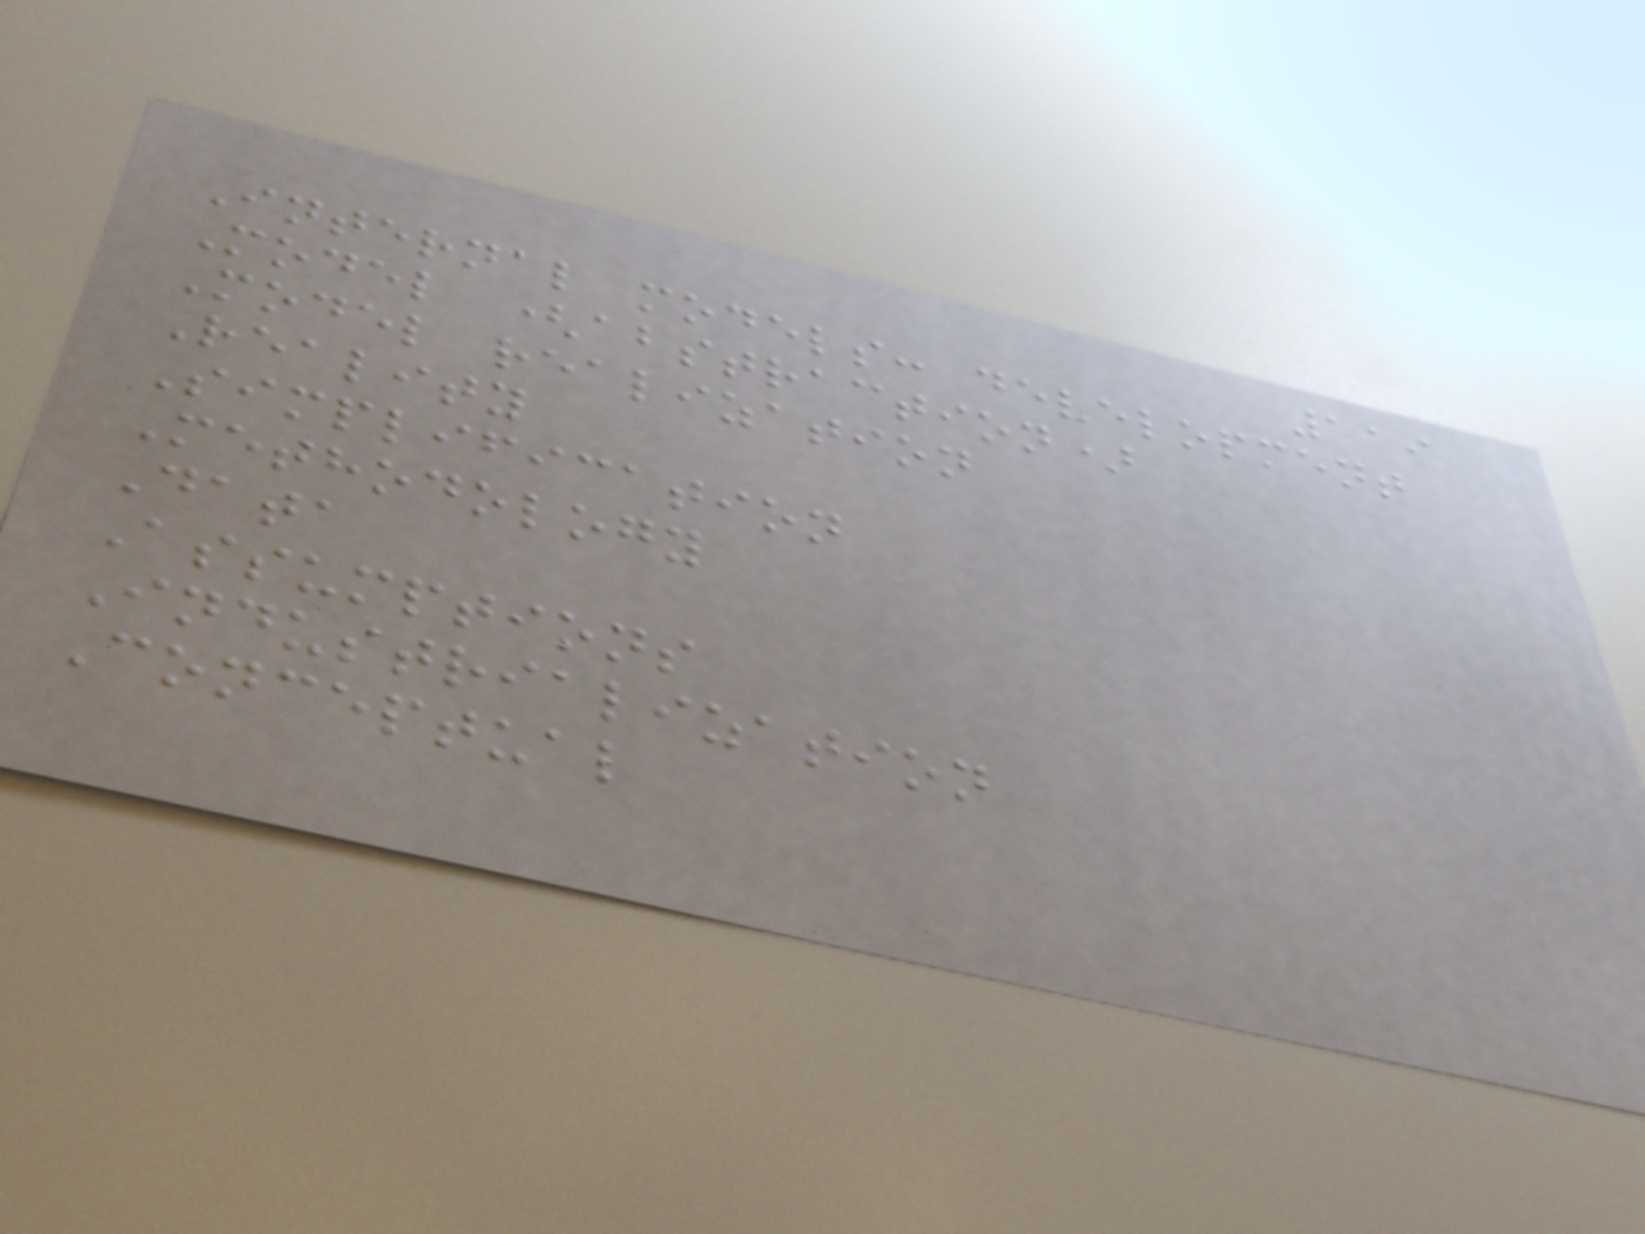119
Internal models: development
Model (abstraction)
Model realization
Reality
Simplification
Methodology
Data
Assumptions
Industrialization
Conceptual
